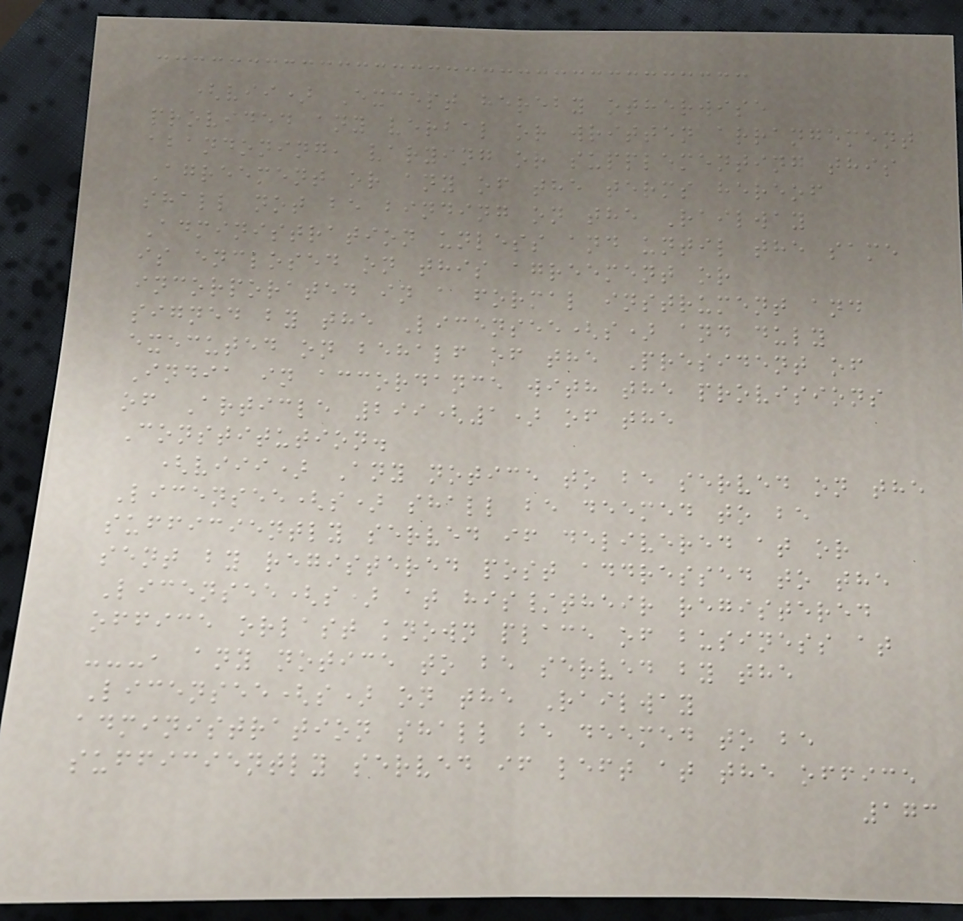(vii) Except hereby otherwise
provided any verbal or written arrangement
abandoning, varying or supplementing this
Agreement or any of the terms hereof
shall not be binding on the Railway
Administration unless and until the same
is enclosed on this agreement or
incorporated in a formal instrument and
signed by the Licensee(s) and duly
executed on behalf of the President of
India in accordance with the provisions
of Article 299(1) of the
Constitution.
(viii) Any notice to be served on the
Licensee(s) shall be deemed to be
sufficiently served if delivered at or
sent by registered post addressed to the
Licensee(s) at his/their registered
office orlast known place of business at
---, any notice to be served by the
Licensee(s) on the Railway
administration shall be deemed to be
sufficiently served if left at the office
173
